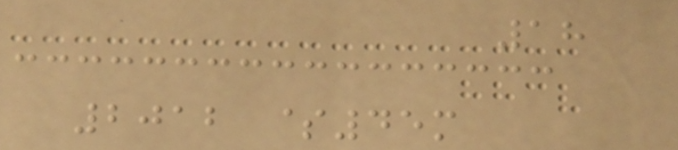18
2012 $45m
